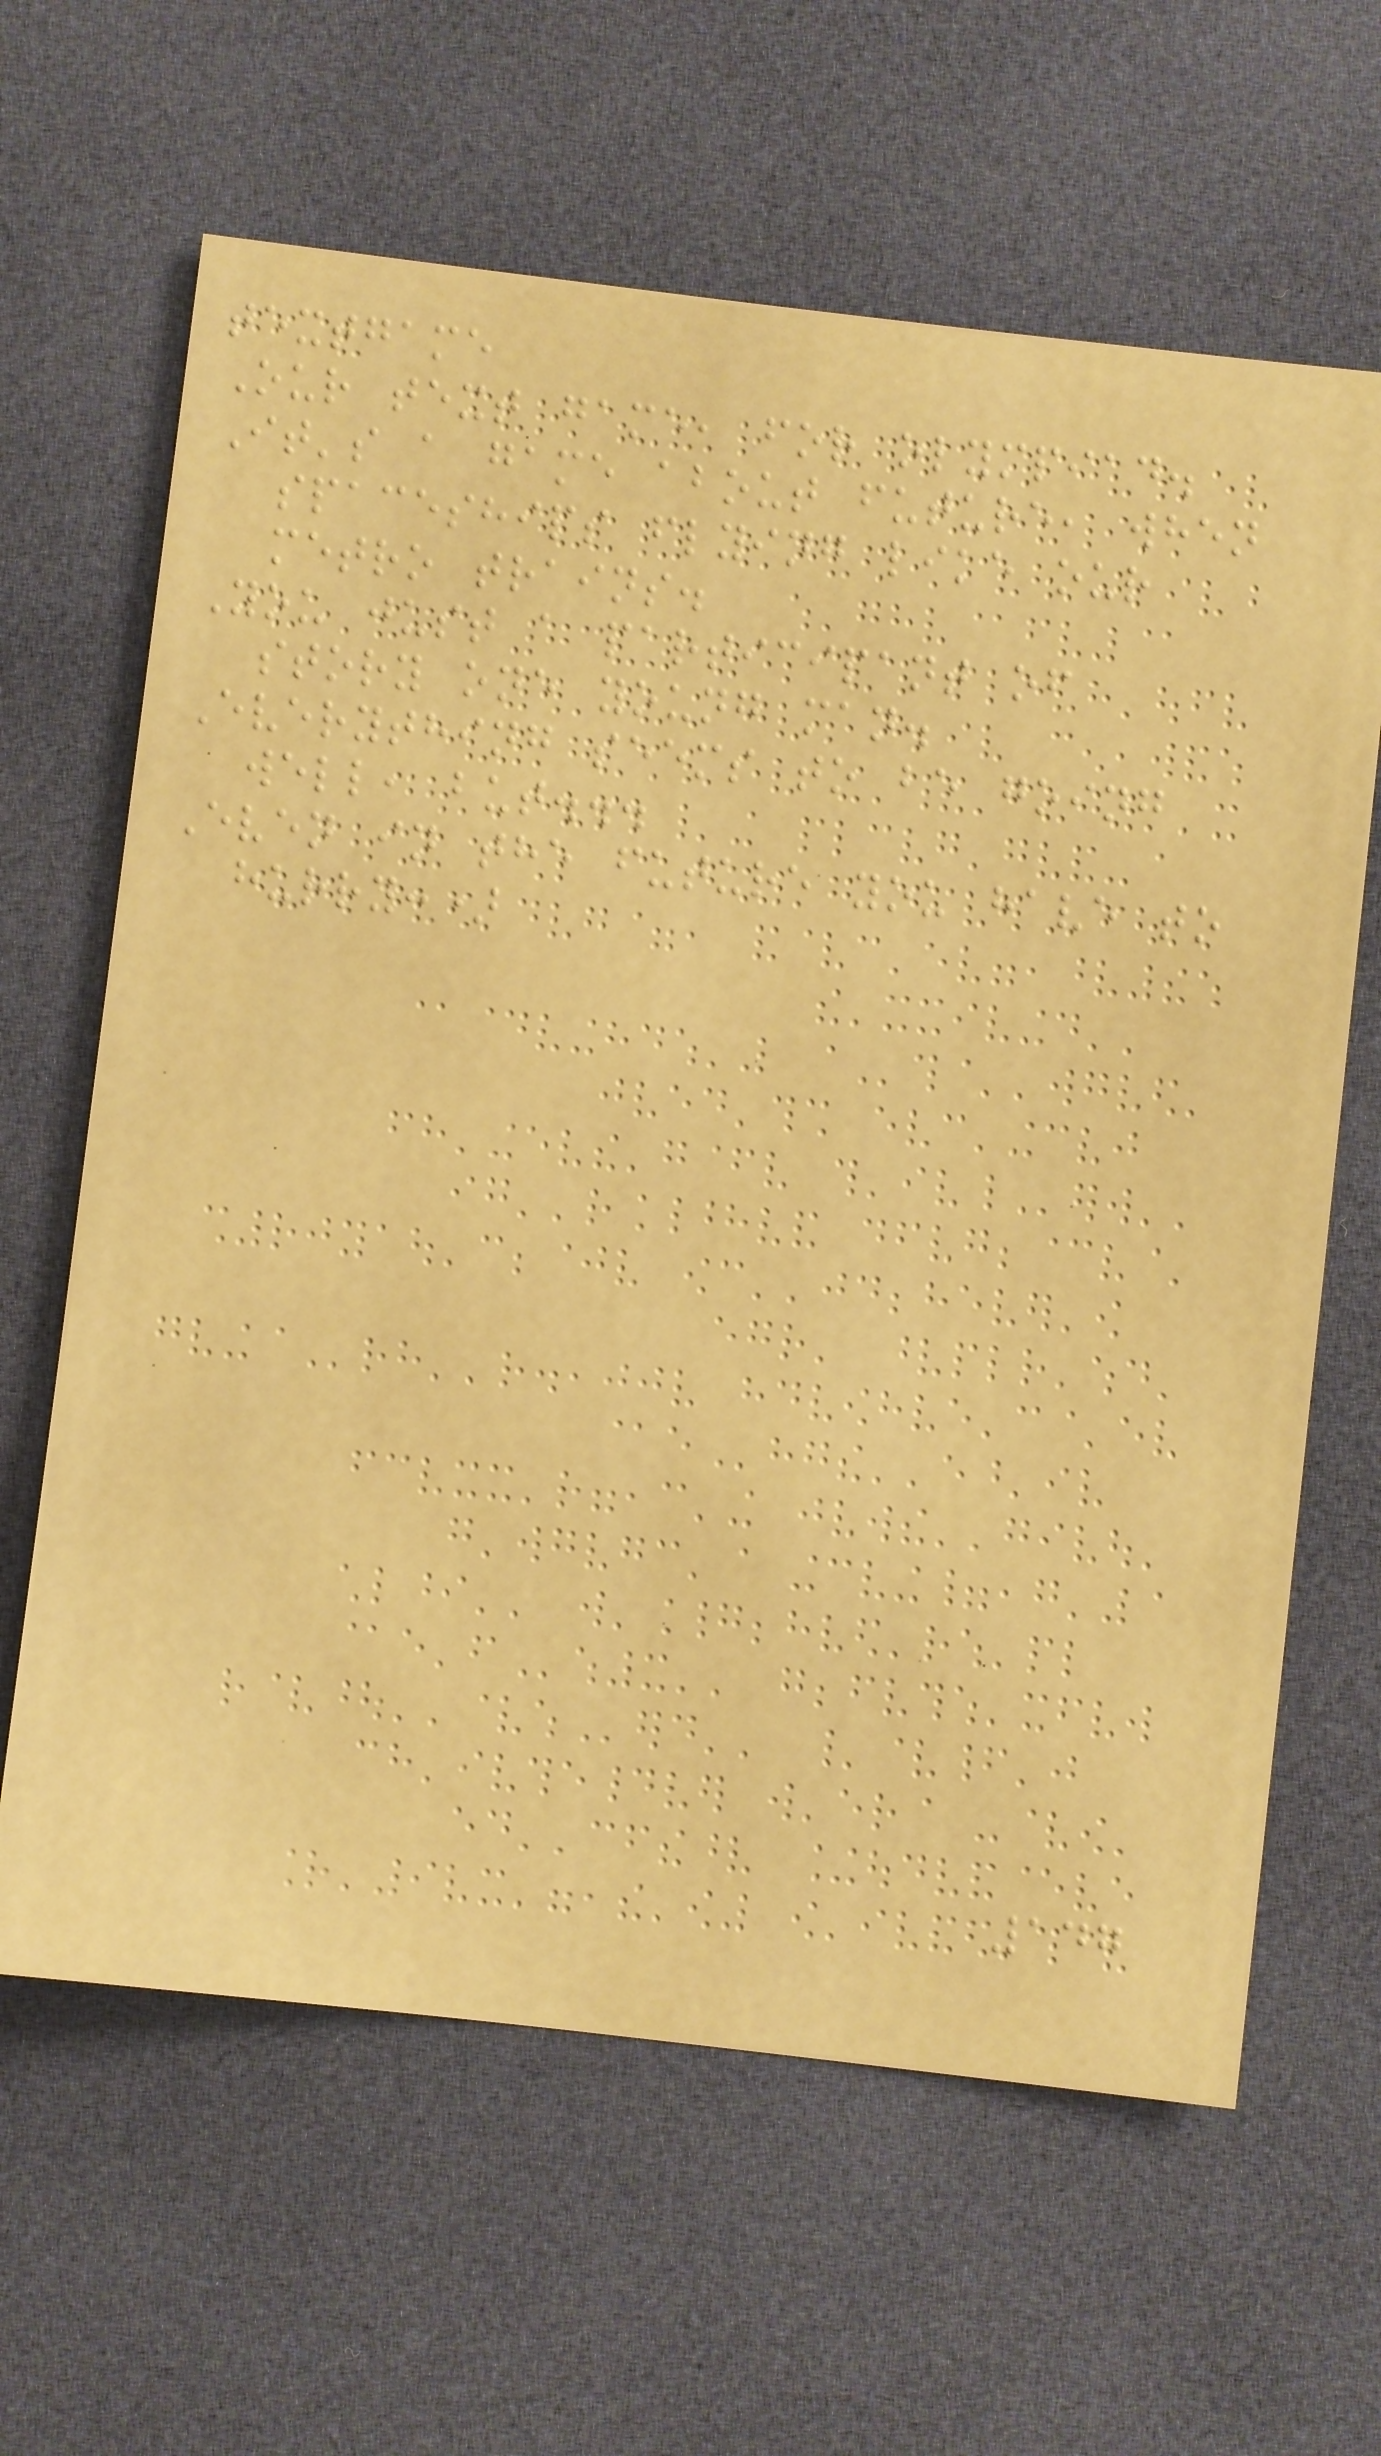textgame
Our text game, for olympiad.
It's a game about future, when
spaceships flying like our
metro trains.
You just a participant of
story one young man.
Everything seems to be going
well, but...
Even in the future you have to
hurry:)
147
